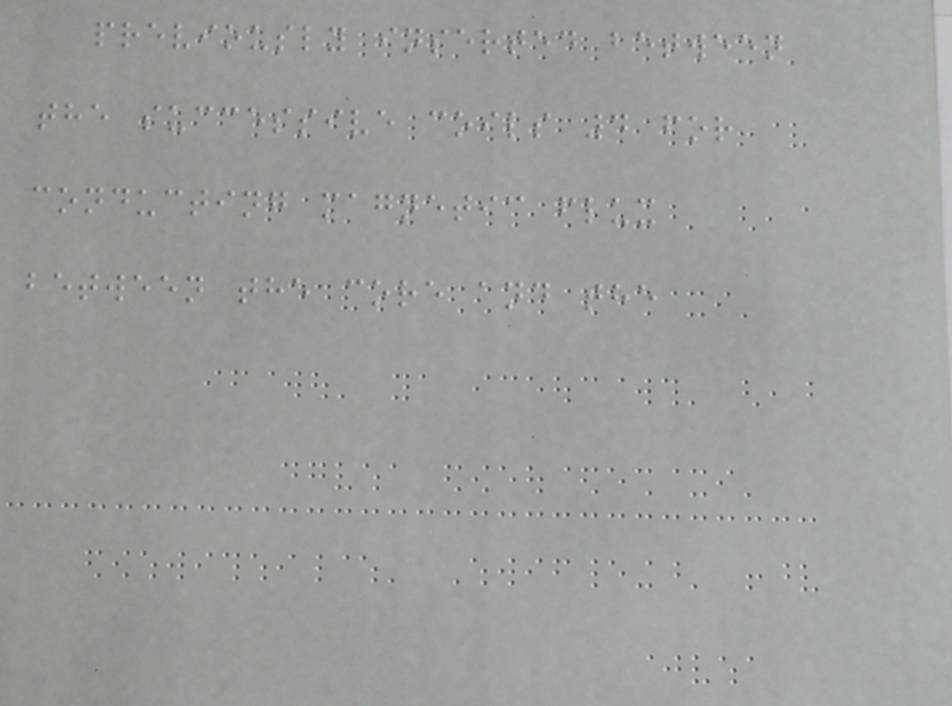previously inserted between
the successive coils 4 for
conducting magnetic flux
between the core and the
